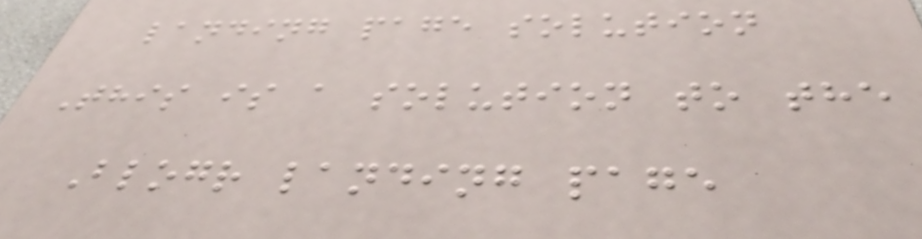landing page solution
This is a solution to the
Blogr landing page
